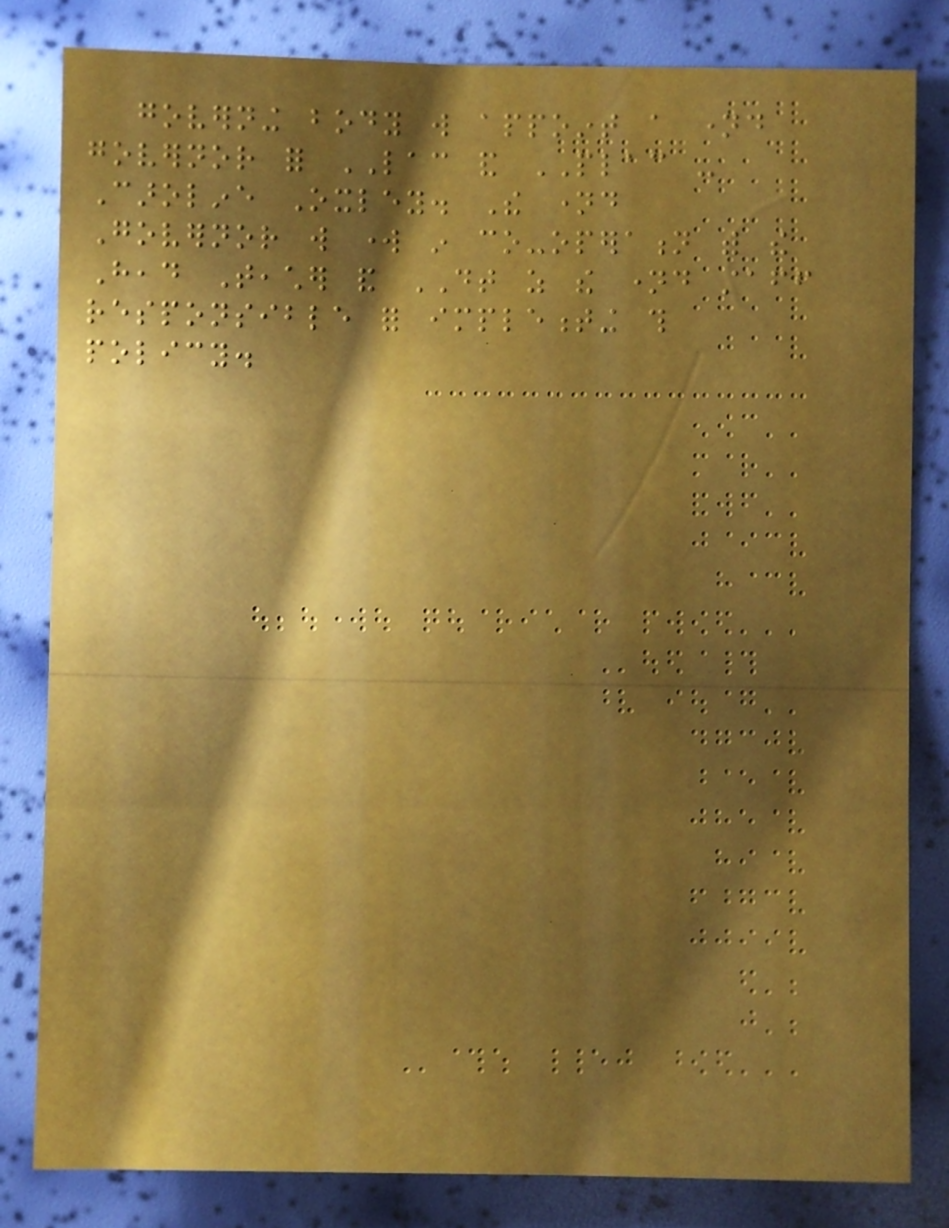governing body will appoint a named
governor for LAC and PLAC -
Caroline Oxley. The named
Governor will work in co-operation with the
Head Teacher and DT as the named staff
responsible for implementing this
policy.
